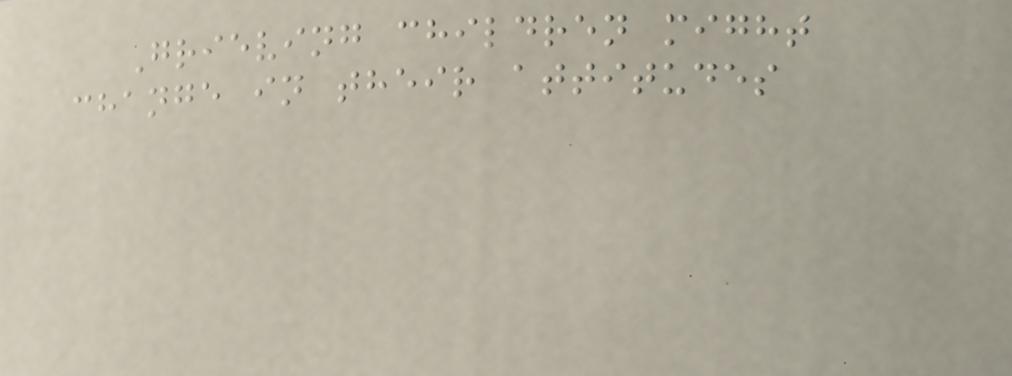Grieving children might
change in their attitudes
